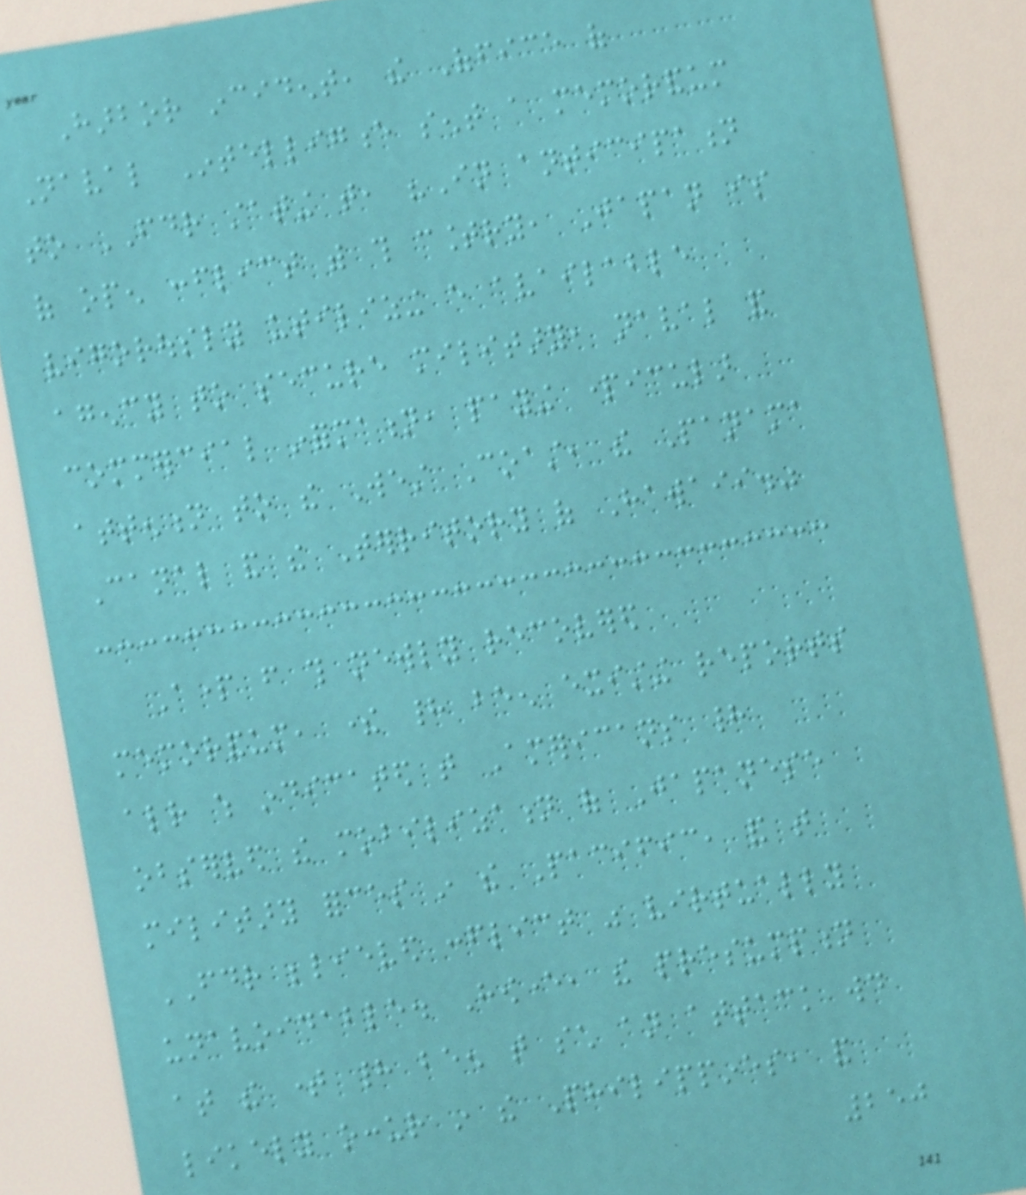Harbor incident, the Office of
Naval Intelligence sent a memorandum
to FDR stating that, "In anticipation
of open conflict with this country, Japan is
vigorously utilizing every available
agency to secure military, naval and
commercial information, paying particular
attention to the West Coast, the Panama
Canal and the Territory of Hawaii."
Apart from this newly recovered
memorandum, there had been existing reports
already which indicated that Americans had
observed the mobilization of Japanese
military forces in the Pacific, and that
FDR believed conflict was virtually
unavoidable. However, the presumption
at the time had been that such an attack would
likely occur in the Philippines, and
250
